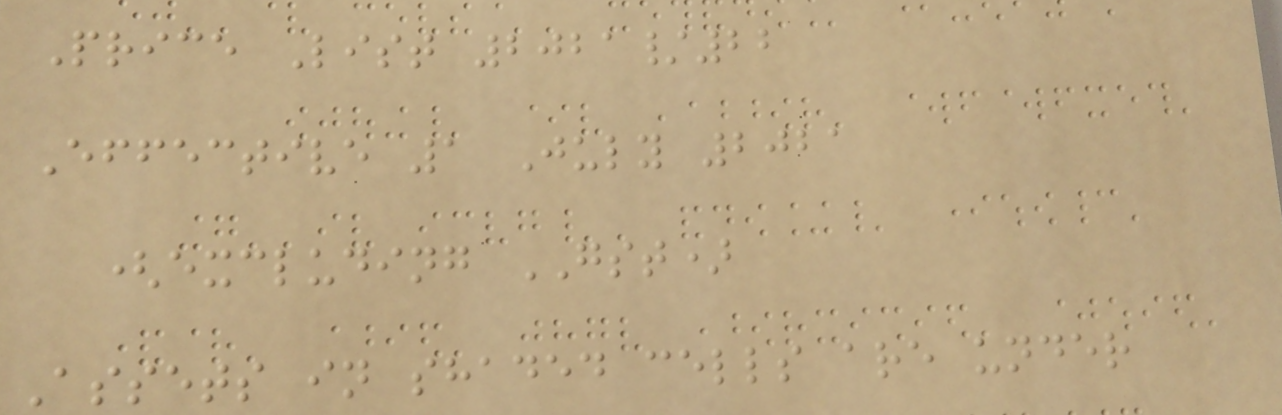Price List 2021/22
Effective 1 July 2021
(excluding GST)
Assets in shaded cells are under
